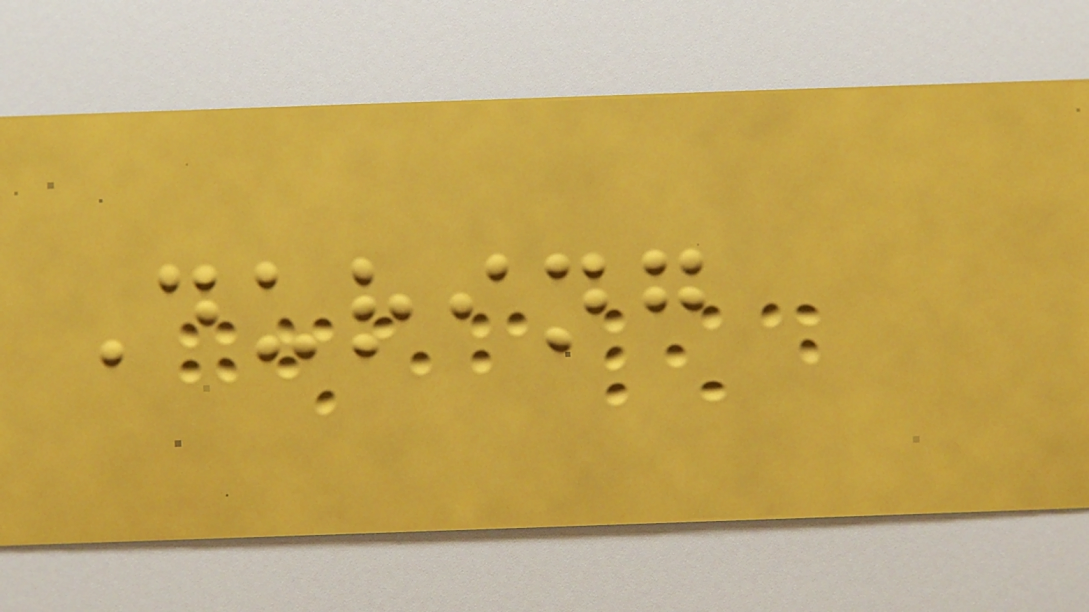During
